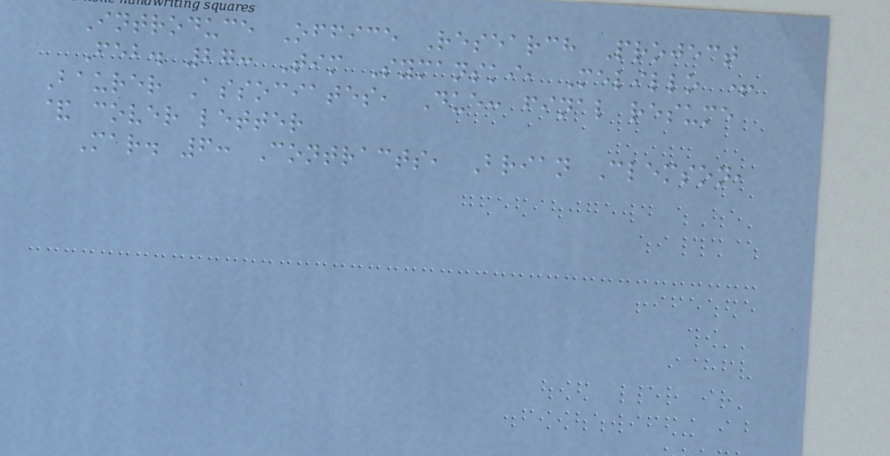Introduce Office Research Project
Feb. 27: Tim Symanski, Melillo +
Baurer Associates, Due: final resume
& cover letter
Mar. 6: Contracts, Brian Clemson,
